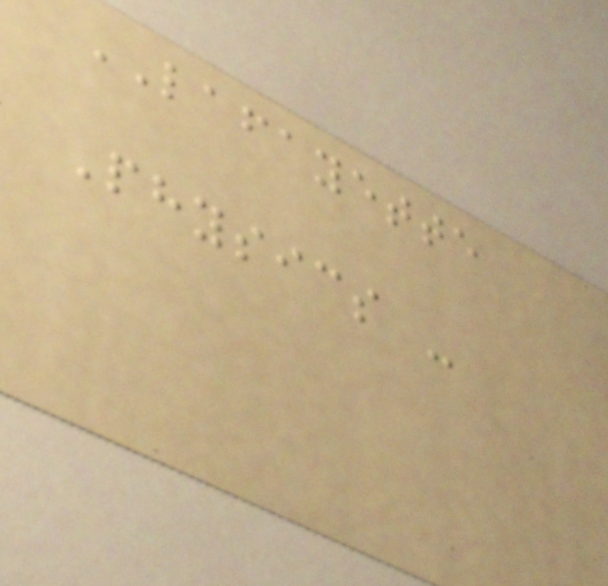LAFAYETTE
Physics -
